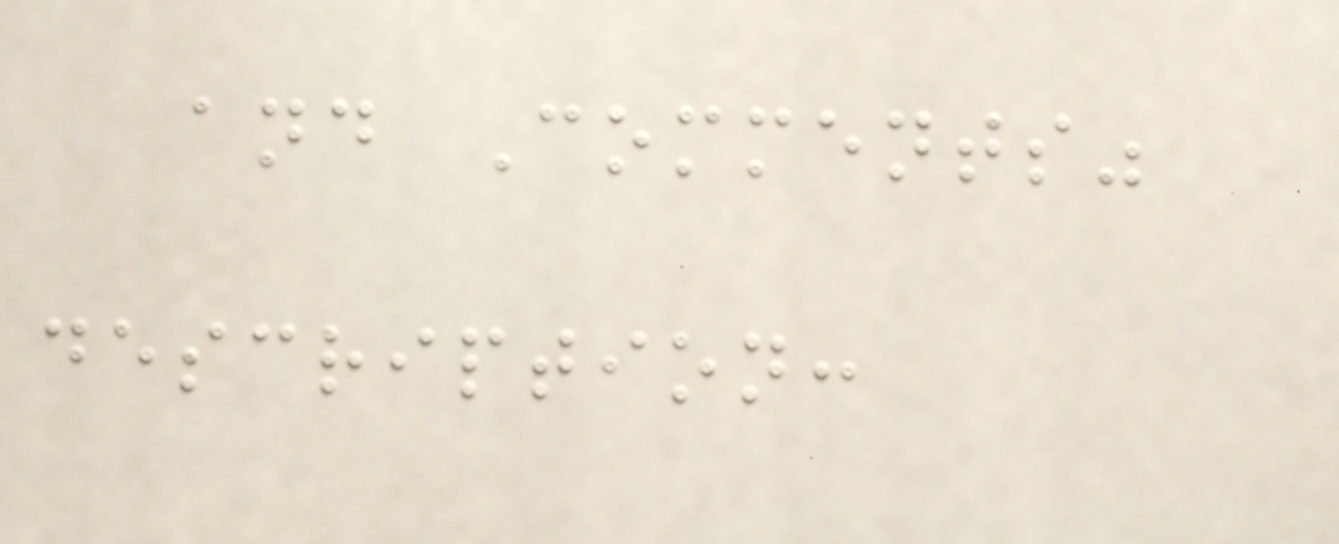and Comments"
description:
